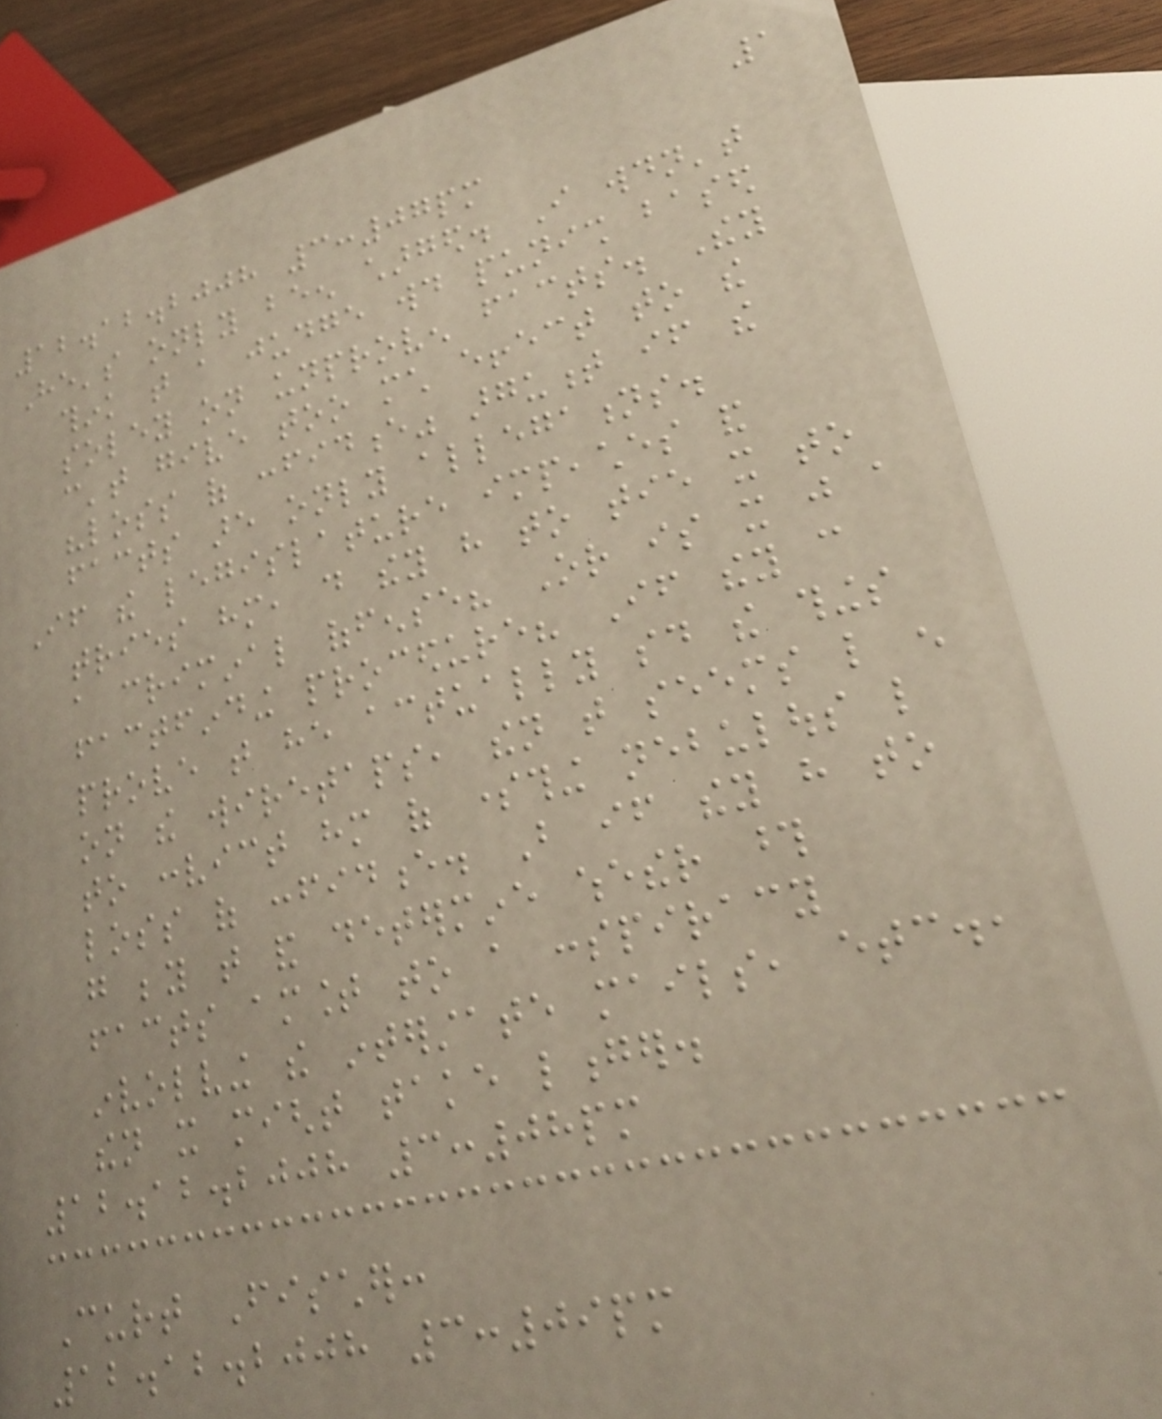1
12.12.2008 3:07pm
He's only been charged. I wouldn't
think that a judge would punish based
soley on unproven facts. They
can't give too much effect to the
"loss of confidence" argument if the
facts are only allegations.
If the legislature impeaches and
tries him, do they have to tie it to
a criminal offense? Or is it just a
factfinding procedure? If they can
prove that he actually said the things
on the wiretaps, then that seems like enough
to convict him of something nebulous like
loss of confidence. But if they have to
go beyond that and determine whether those
facts amount to a conspiracy
involving the interstate mails, etc.,
then it might take longer.
12.12.2008 3:08pm
Curt Fischer:
12.12.2008 3:09pm
